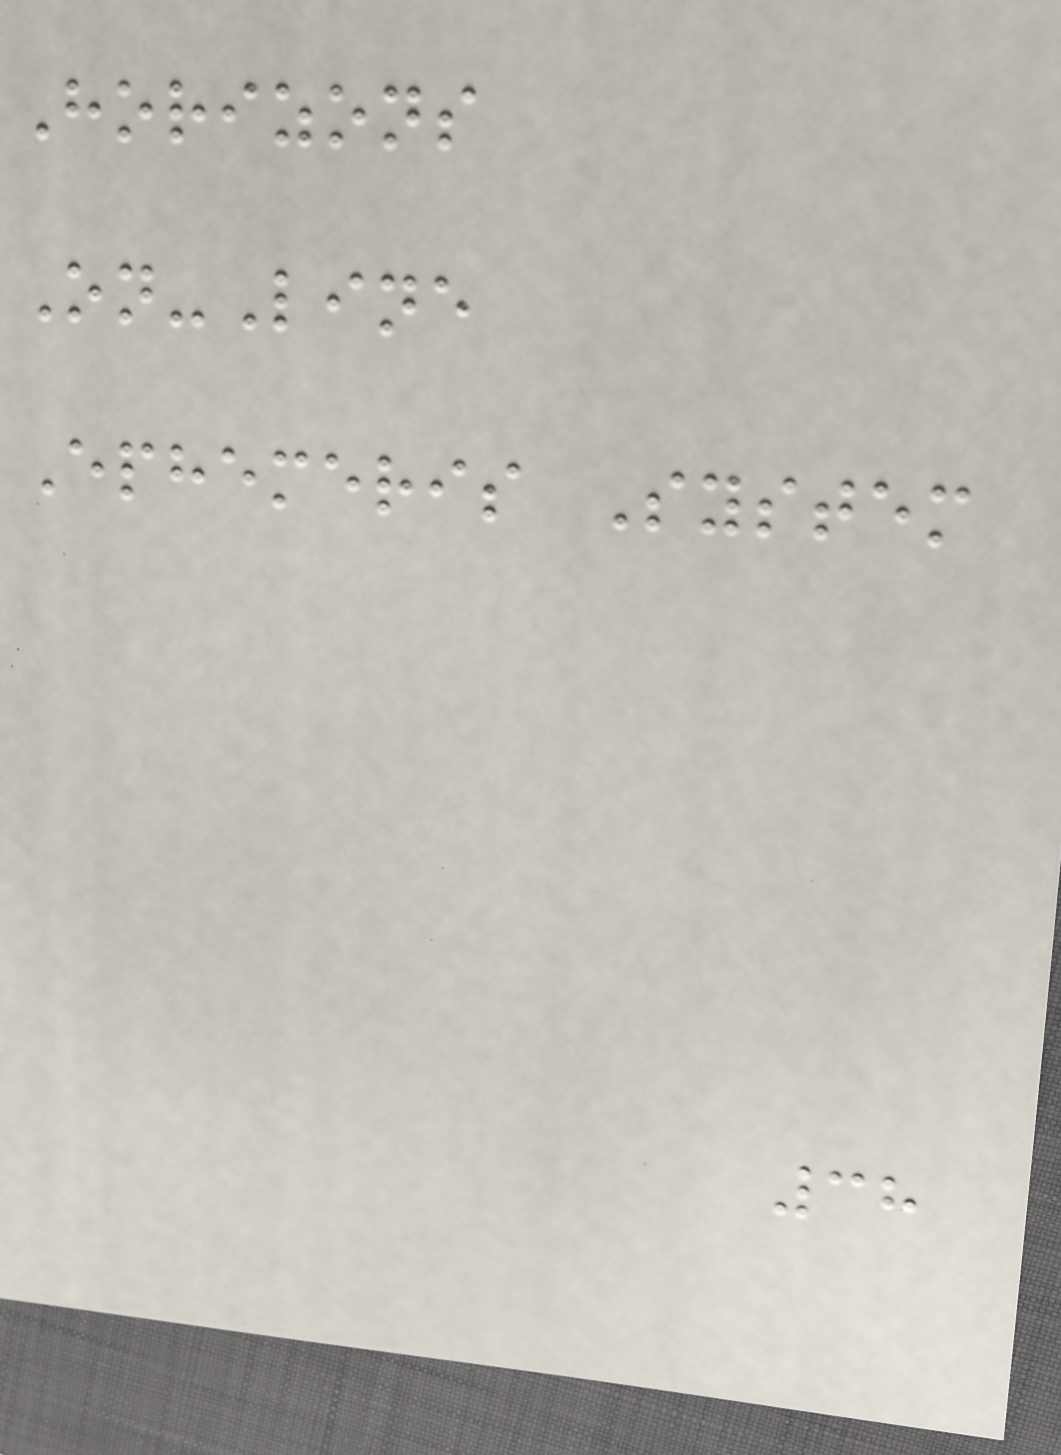Horizons
On-Line
Ephemeris System
38
